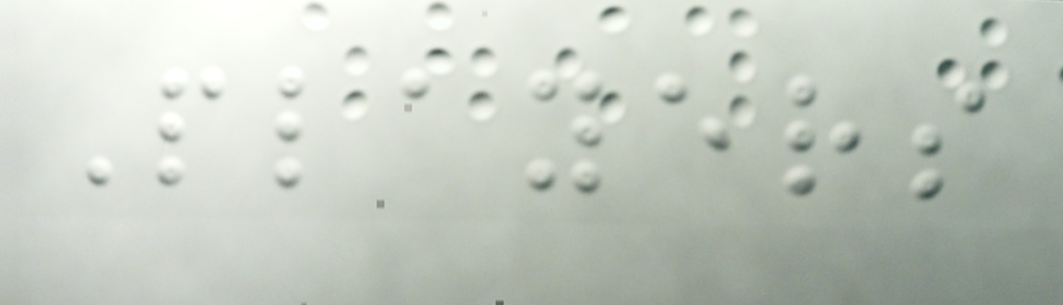Players
